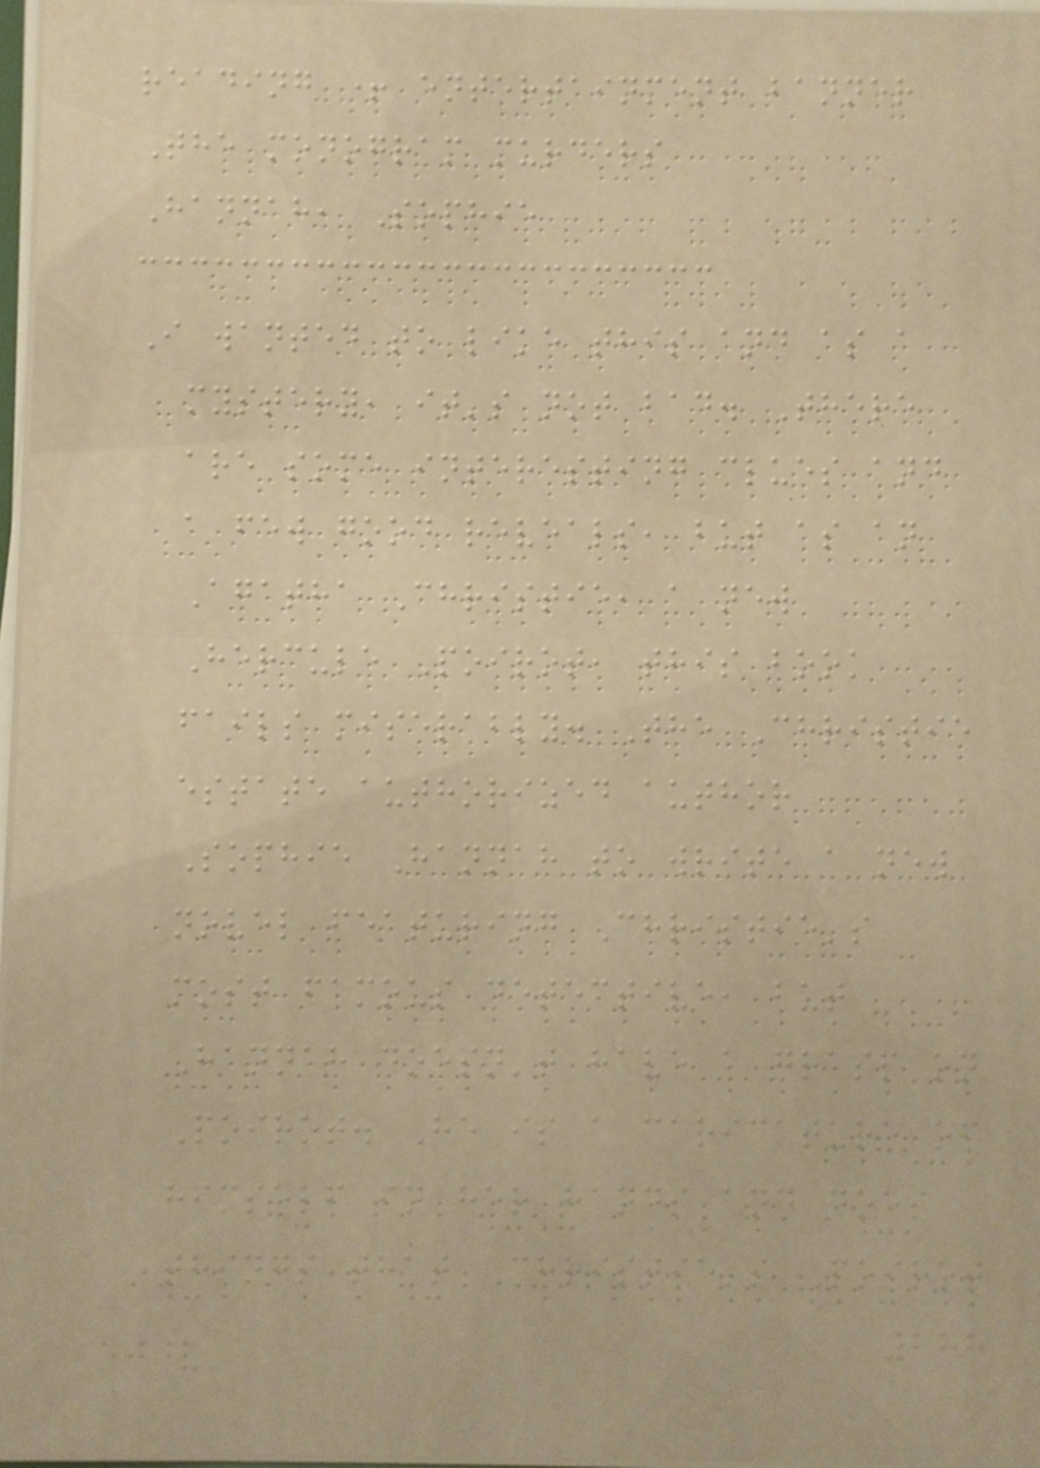reading + entertainment banner
The monogram murders
Hannah, Sophie
I wanted to like this and as a
mystery, it's not bad. There
are some interesting clues and
a few good reveals, but as an
Agatha Christie, a new
Hercule Poirot, this book
fails miserably. The Christie
estate authorized author
Sophie Hannah to write a new
novel featuring Christie's
most famous detective, but
Hannah doesn't have a grasp on
Poirot. He is a caricature of
himself in her hands and does
things that Christie's Poirot
288
